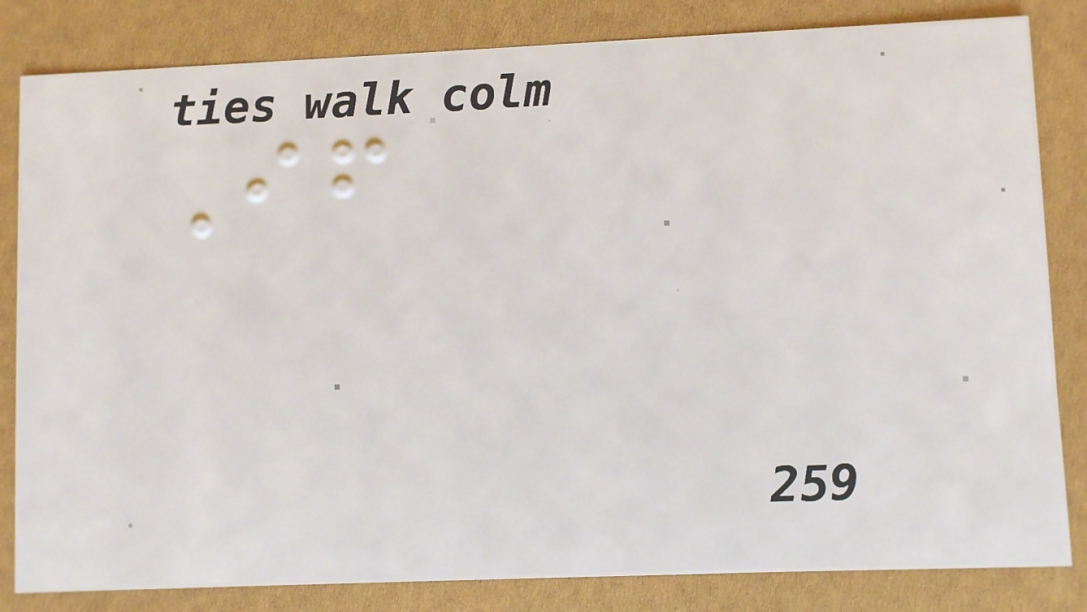If
